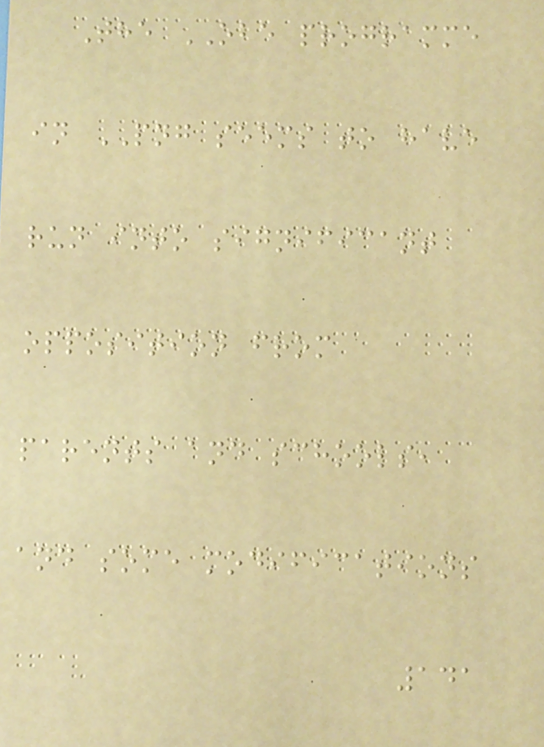The OBE programme
in PNG seems to have
run into significant
opposition from
parents and schools,
and some modifications
141
